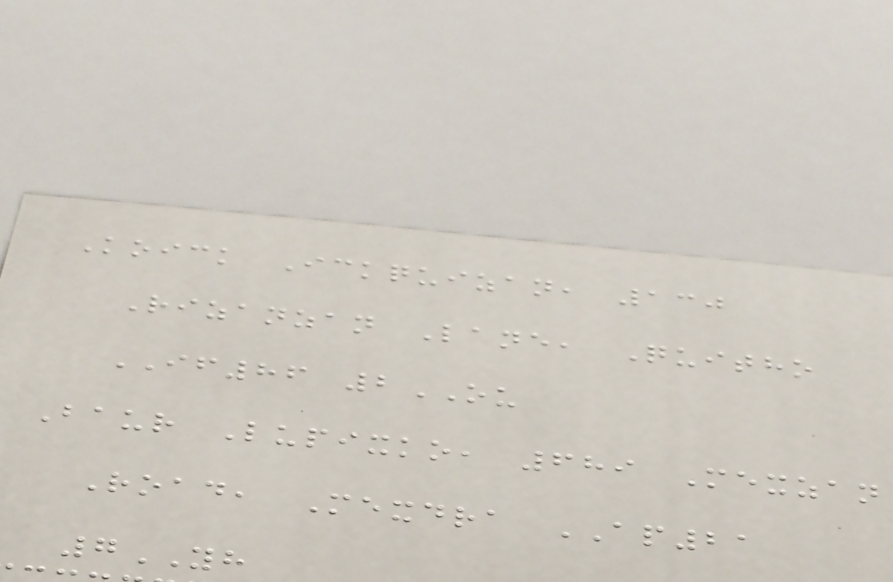Koick Ickquizan, 130
Rizanzan Lane, Quitho
IF86 2OU
Baur Lupixko, 689 Mexzan
Road, Mexdra AP21
7YH
